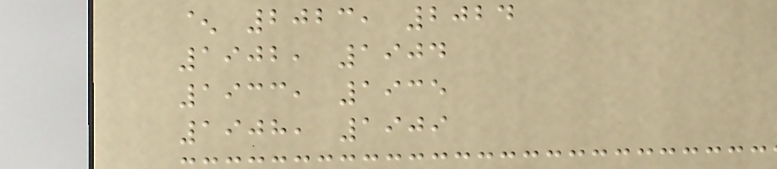^ 2023, 2024
1902, 1904
1933, 1935
1908, 1909
